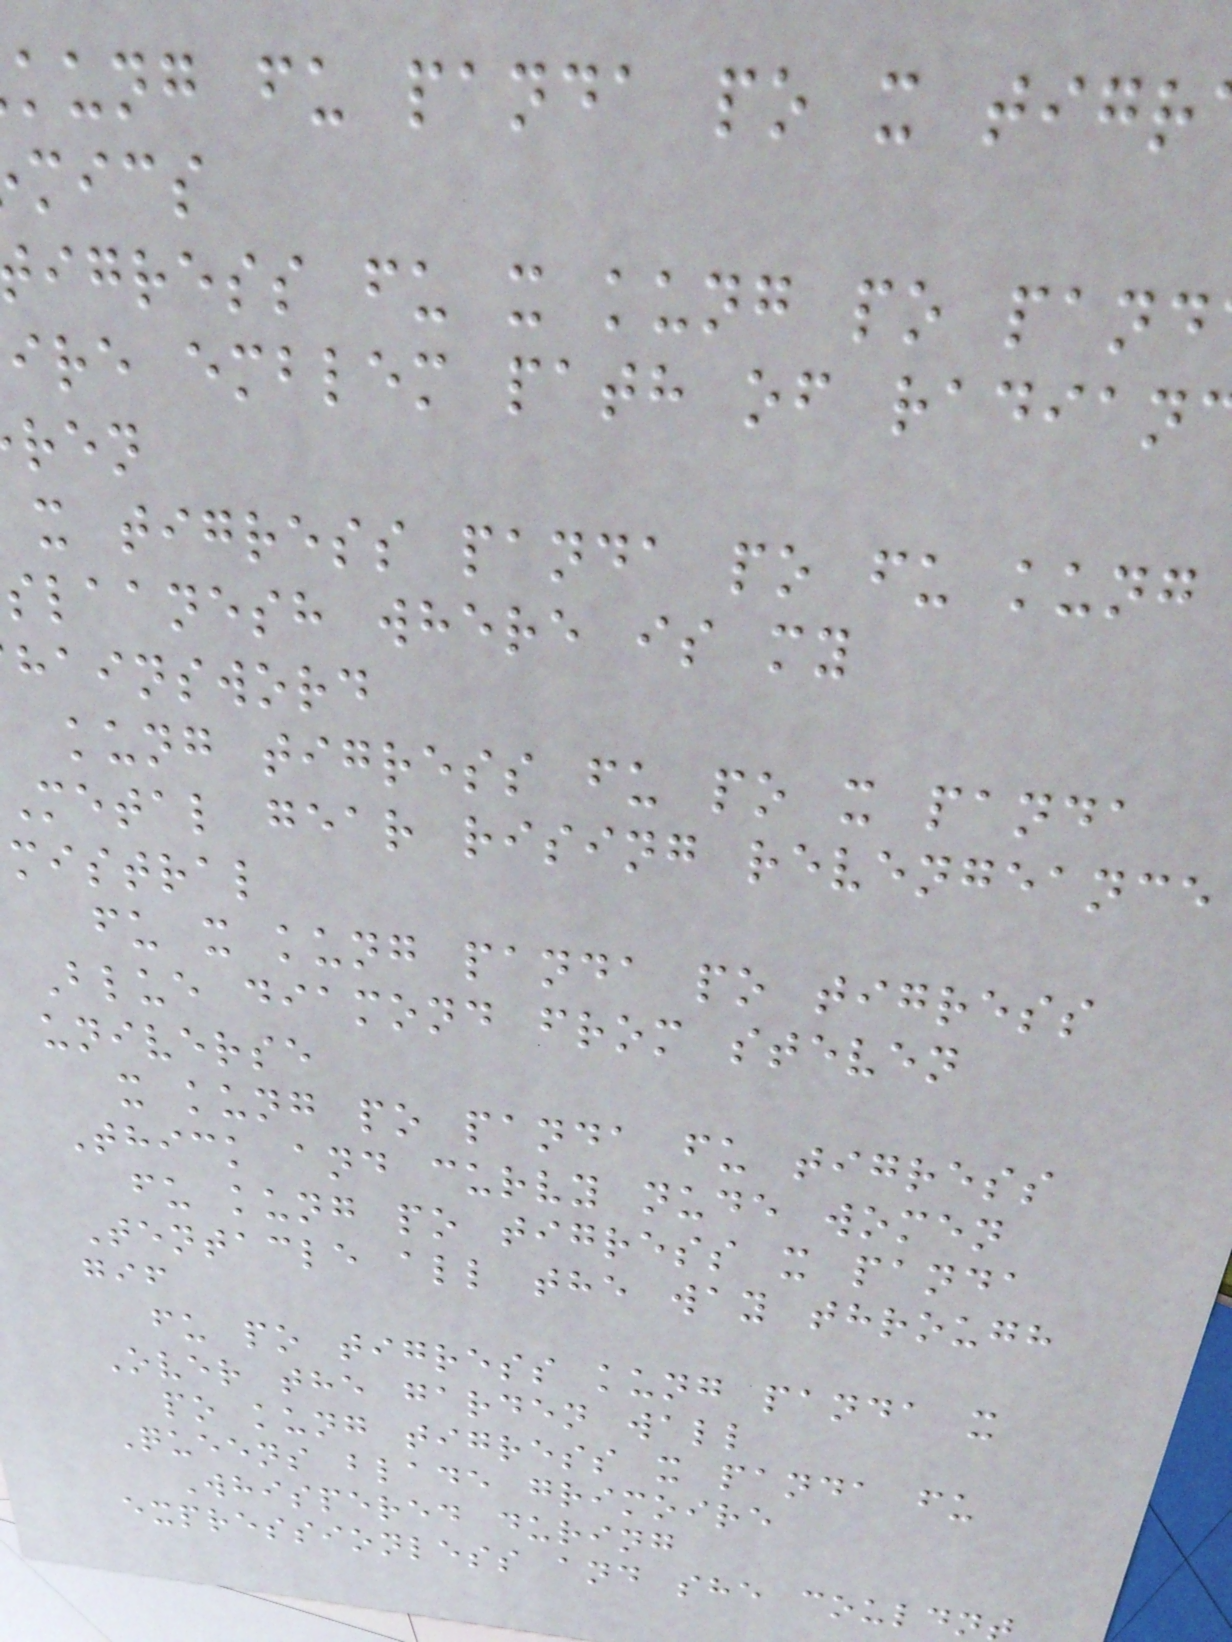kung fu panda po x tigr
mics
igress fu x kung po pand
ire emblem path of radian
x tigress panda po fu kung
slaanesh where is my
hainsword
kung tigress fu po x panda
metal gear rising revengeance
mistral
fu x kung panda po tigress
Blue diamond from steven
universe
x kung po panda fu tigress
Thick and curvy nude women
fu kung po tigress x panda
Tentacle all the way through
gif
fu po tigress kung panda x
Over the garden wall
po kung tigress x panda fu
Queens blade grimoire
Whispered during
expressionless and she couldn
